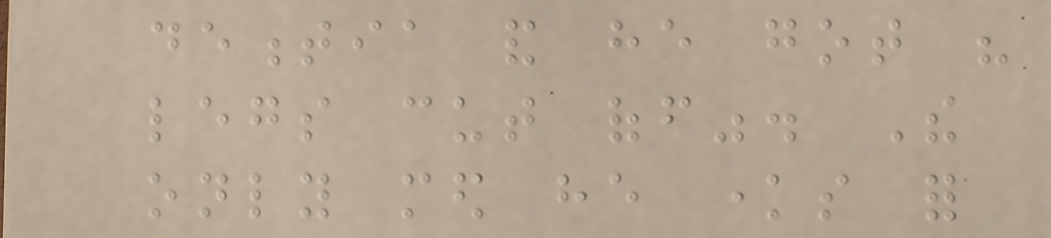dementia and he got his
legs cut off". The
only med he knows for
